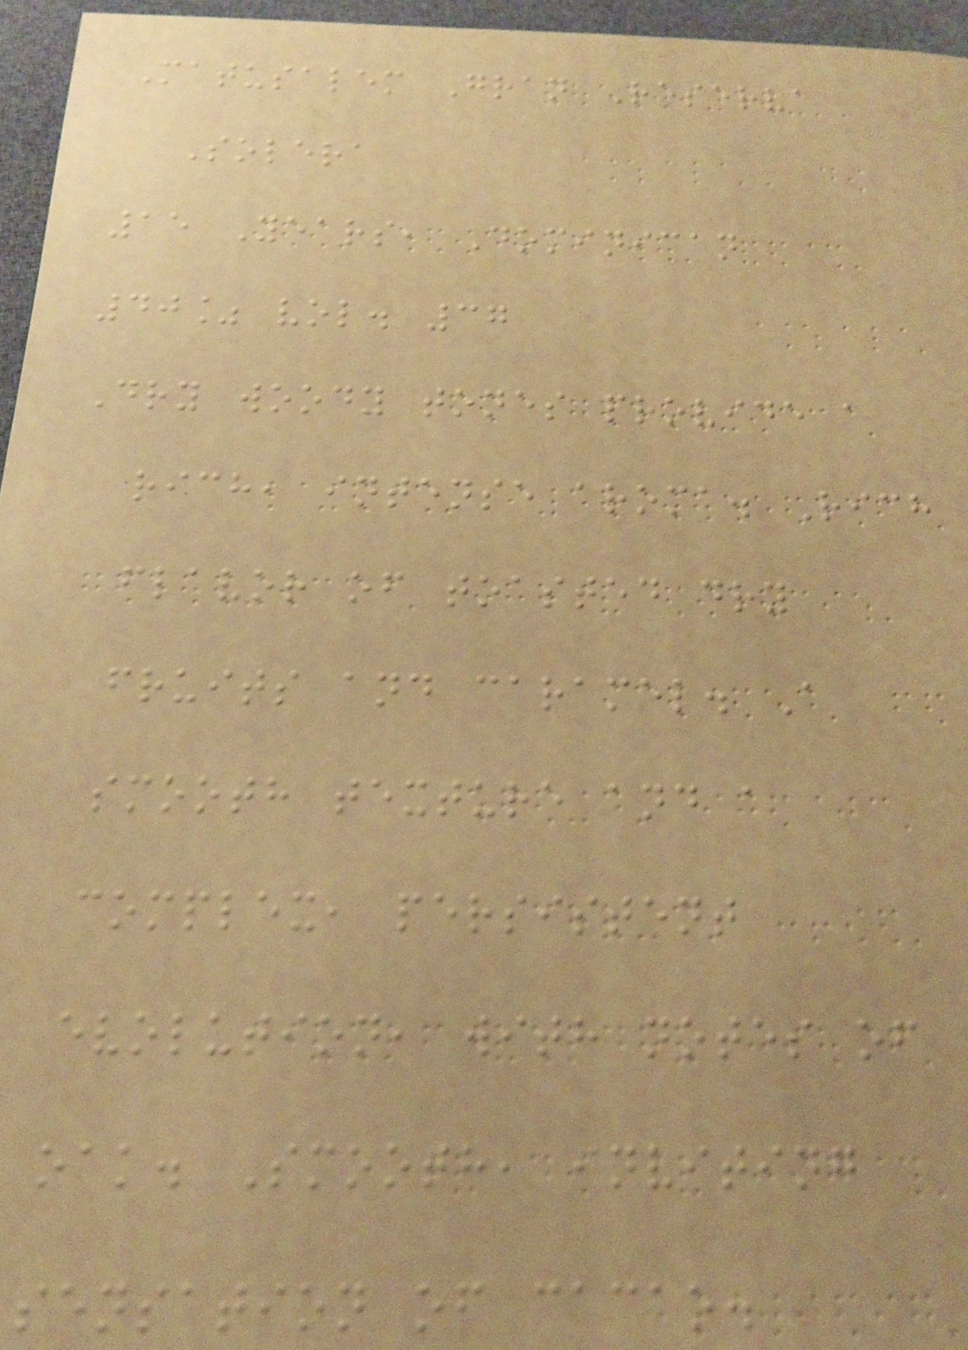Matusalem Gran Reserva
Solera
15 Years, Dominican
40% vol. 37
Dry woody tones provide a
rich, intense aroma. Rich
flavor of toasted dry
fruits and caramel. A
smooth texture and a
complex, persistent
evolution, with notes of
oak. Smooth, inviting
sensation of cacao.
